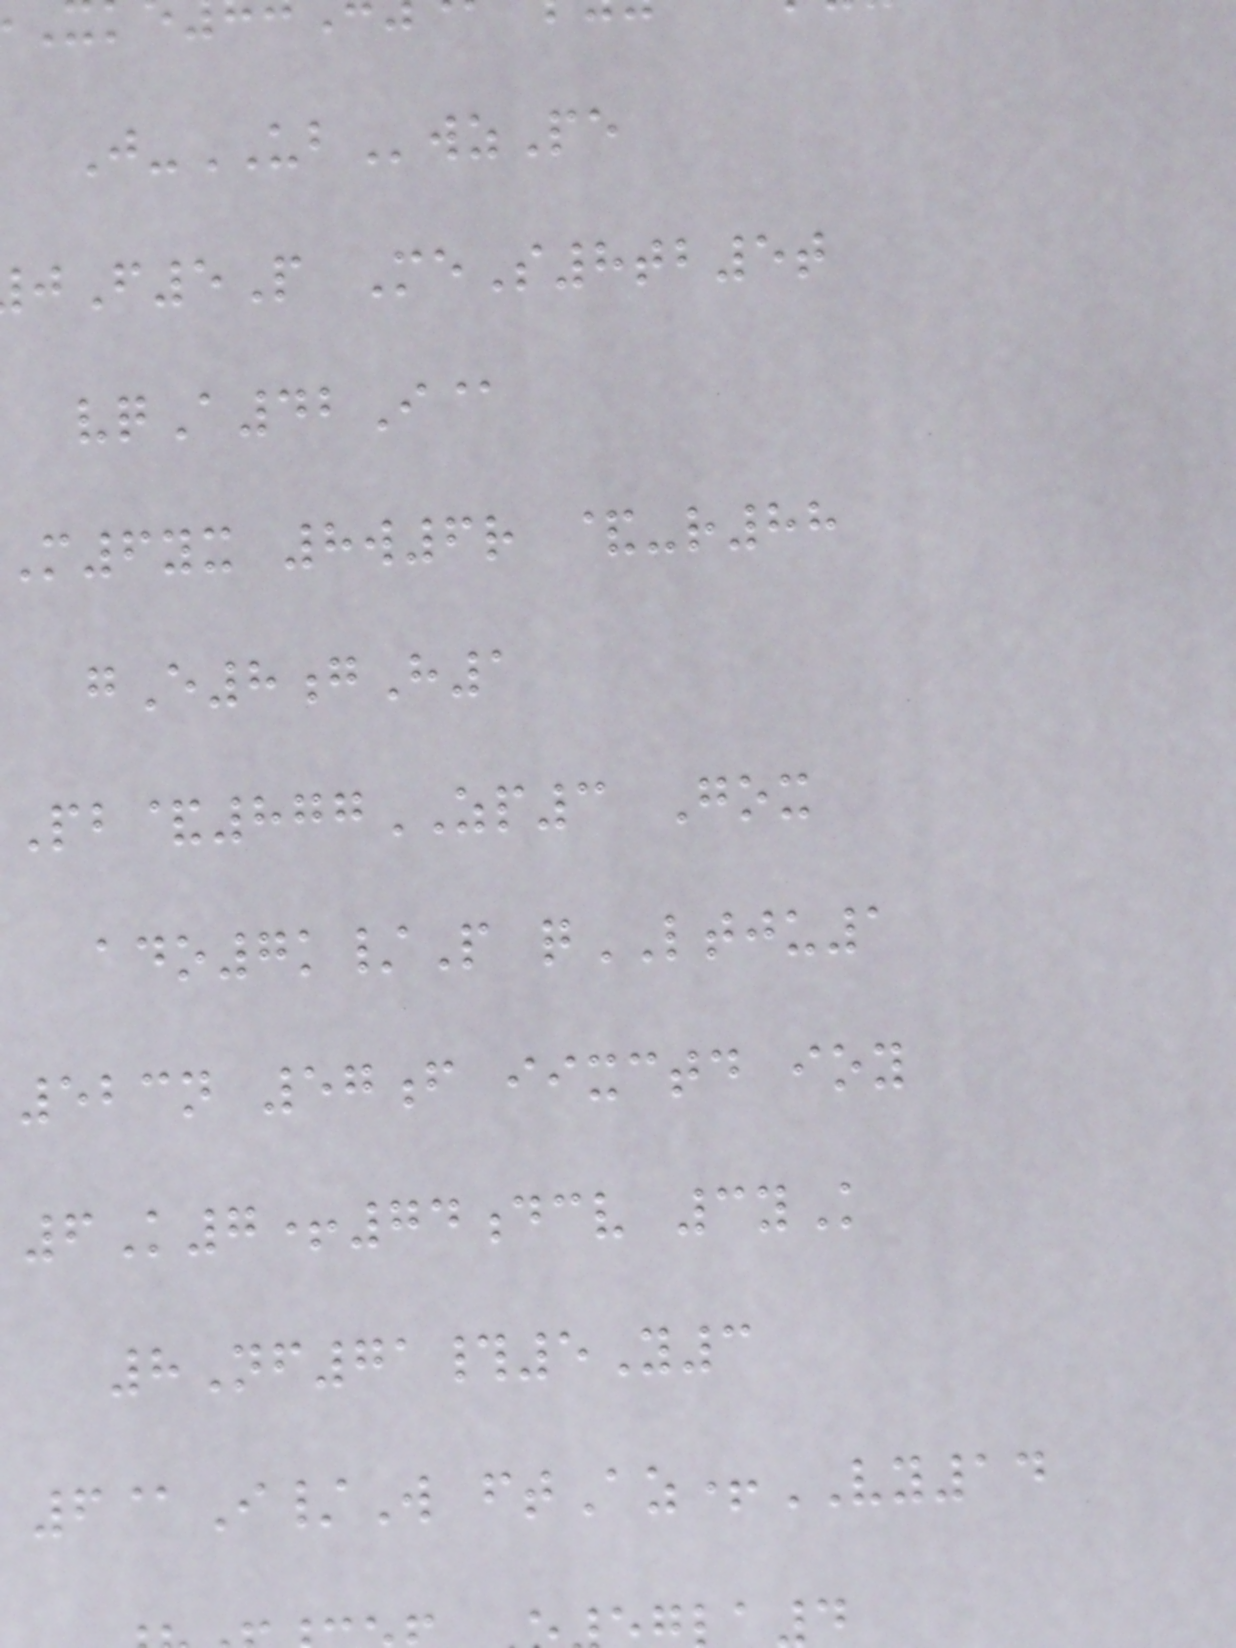J-UBwzPe
F5P MeS8tb5t
vqA42I@
m6yx 8w6r &-r88
gE8gH1
Pb&877ZP3 Gox
ado7k/P qLTJU1
523n 57f iixctd ioy
6K7+74dcv 3yK
8Nf71#5Y3
6@I/W ftAz+VY14
